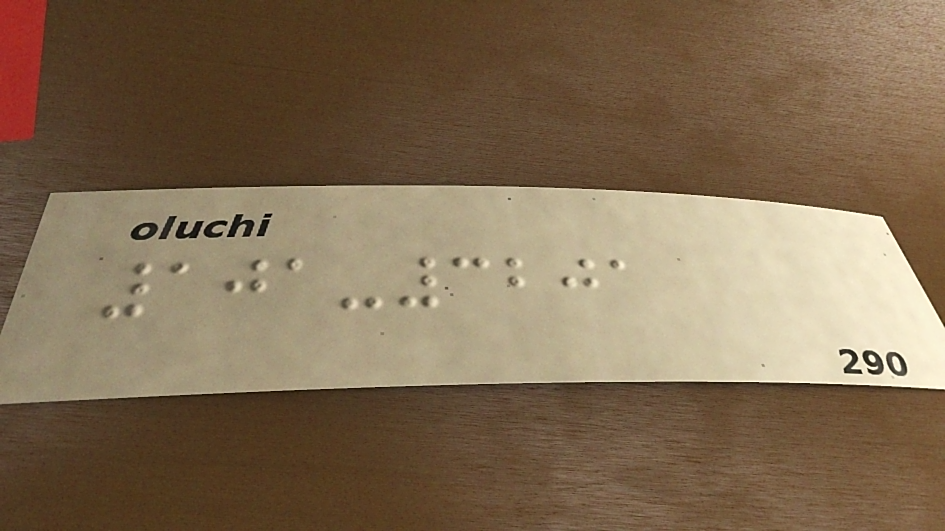101-3201
